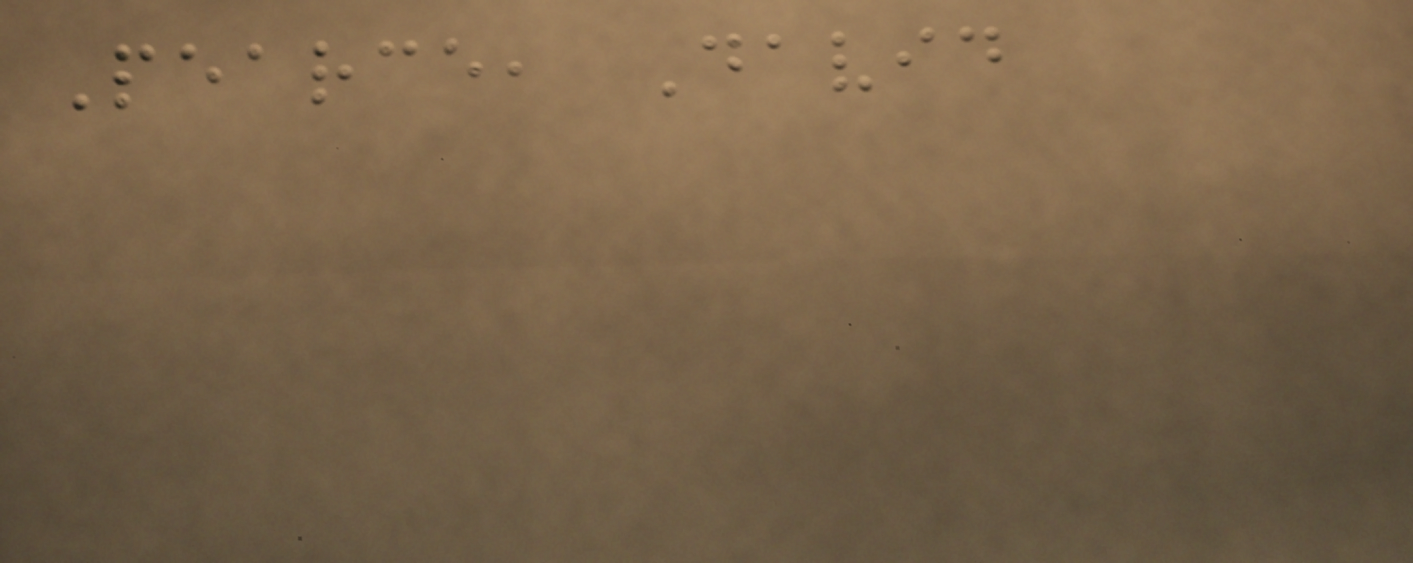Pearce, David
